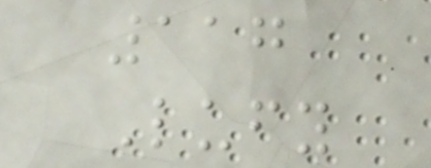117
Lufy
